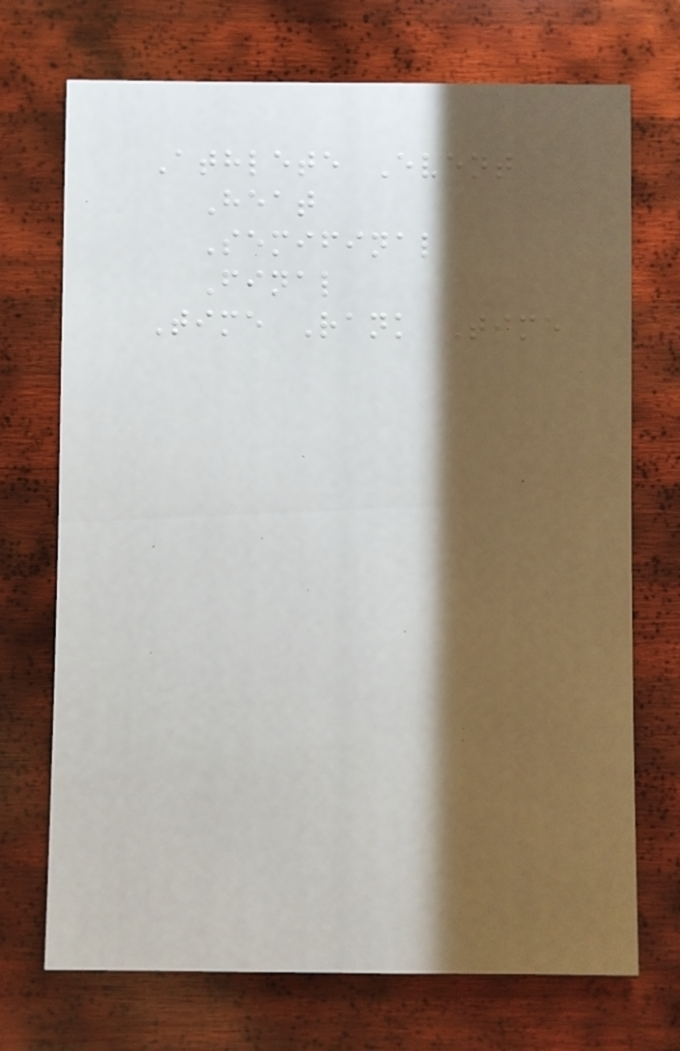Athlete Event
Heat
Semifinal
Final
Time Rank Time
